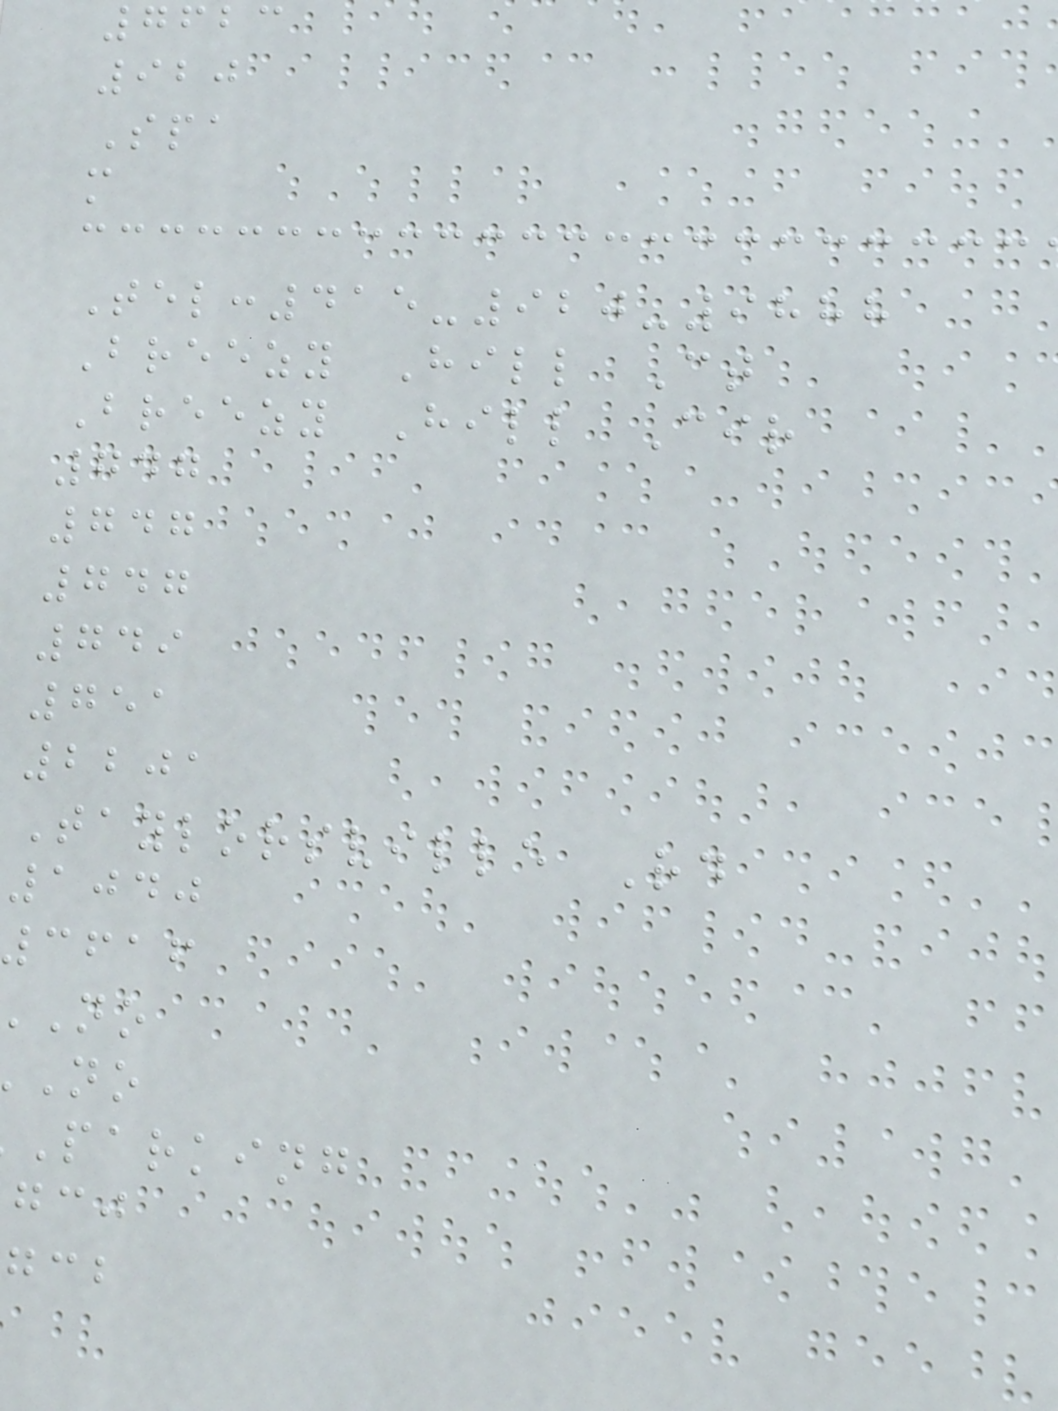7623
920
Spa
m
Tel:415-920-9888
Breezy Hill Ct
Breezy Hill Cir
747
747
747
749
751
2201
Taylorsville Rd
1040
cfaf
parking
